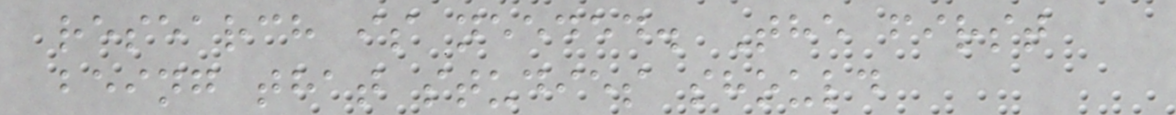research is needed. The first
being that studies should
